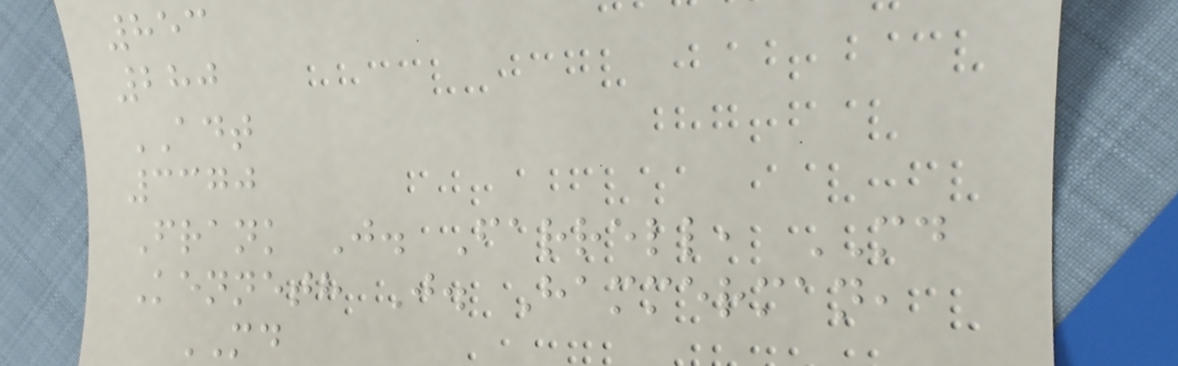853
280
ADT
3370
Frank J. Farrell, MD
Kenneth J. Hammerman,
MD
